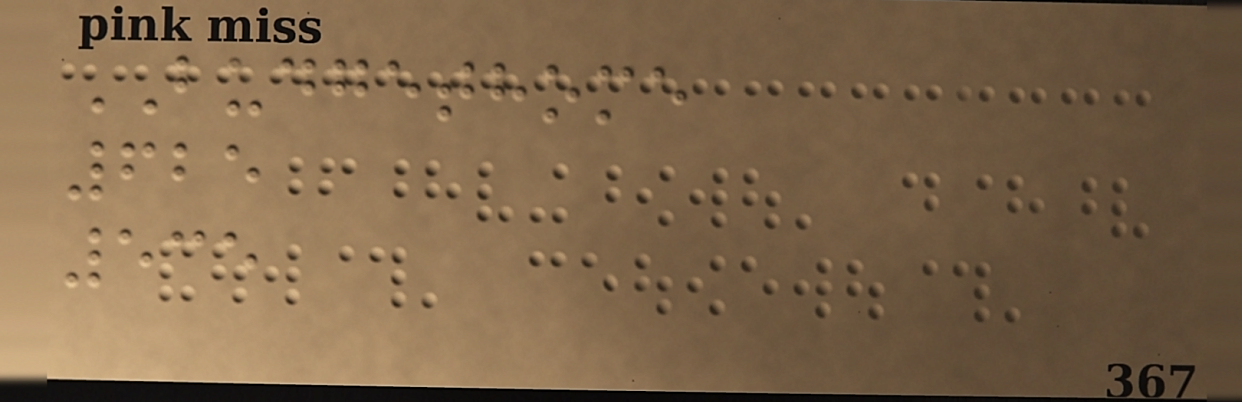BUDGETHOME
625
535
